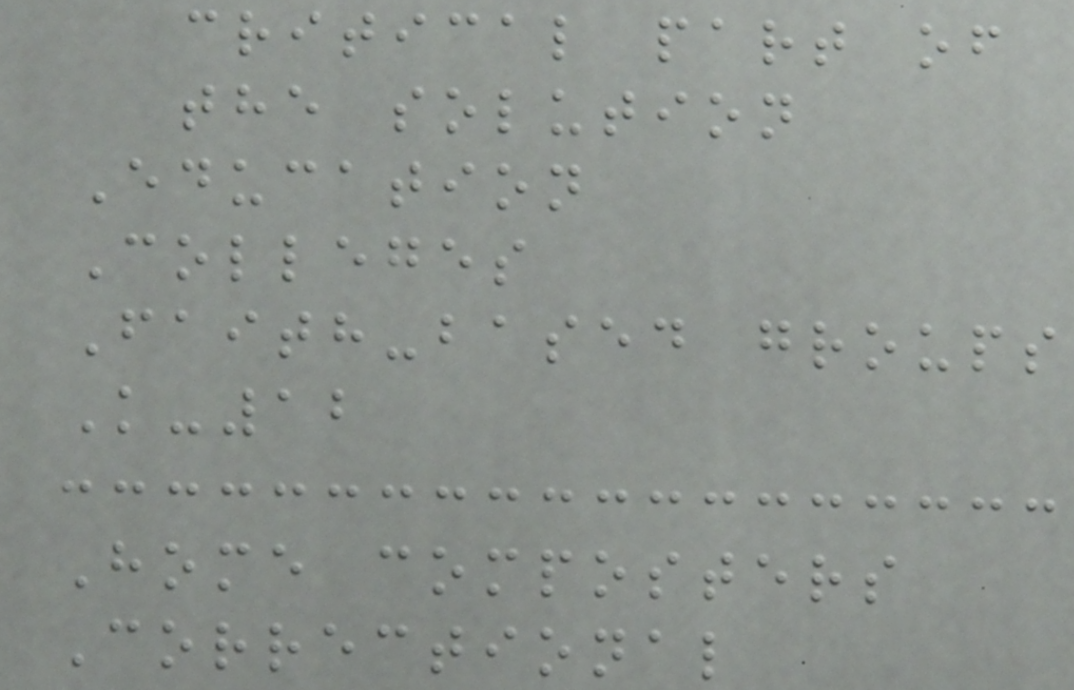critical part of
the solution
Education
Colleges
Faith-based groups
K-12
Home composters
Correctional
